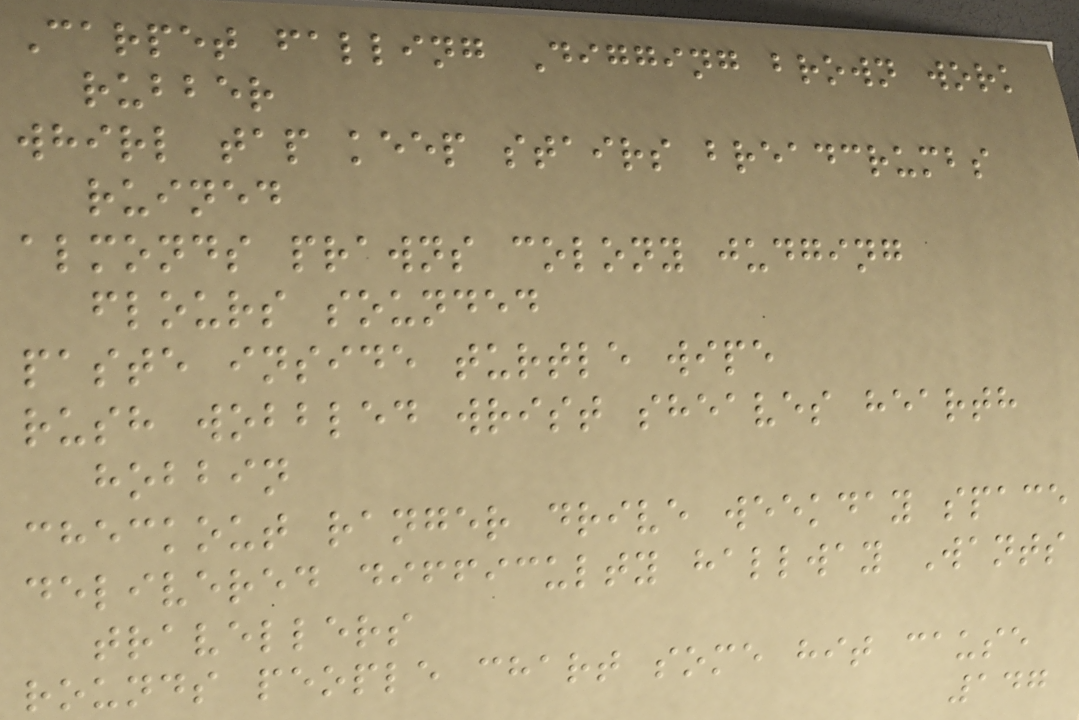Carpet falling Digging brown work
rubber
whirl tap keep stairs breadcrumbs
ruined
almonds prawns colony judging
flours sounded
paste inside turtle wipe
rush wobbled wrist sheaves hearth
hobbin
checkout ranger drive weekday space
delivered difficulty hallway Wants
travellers
rounds people chart some hit cause
147
